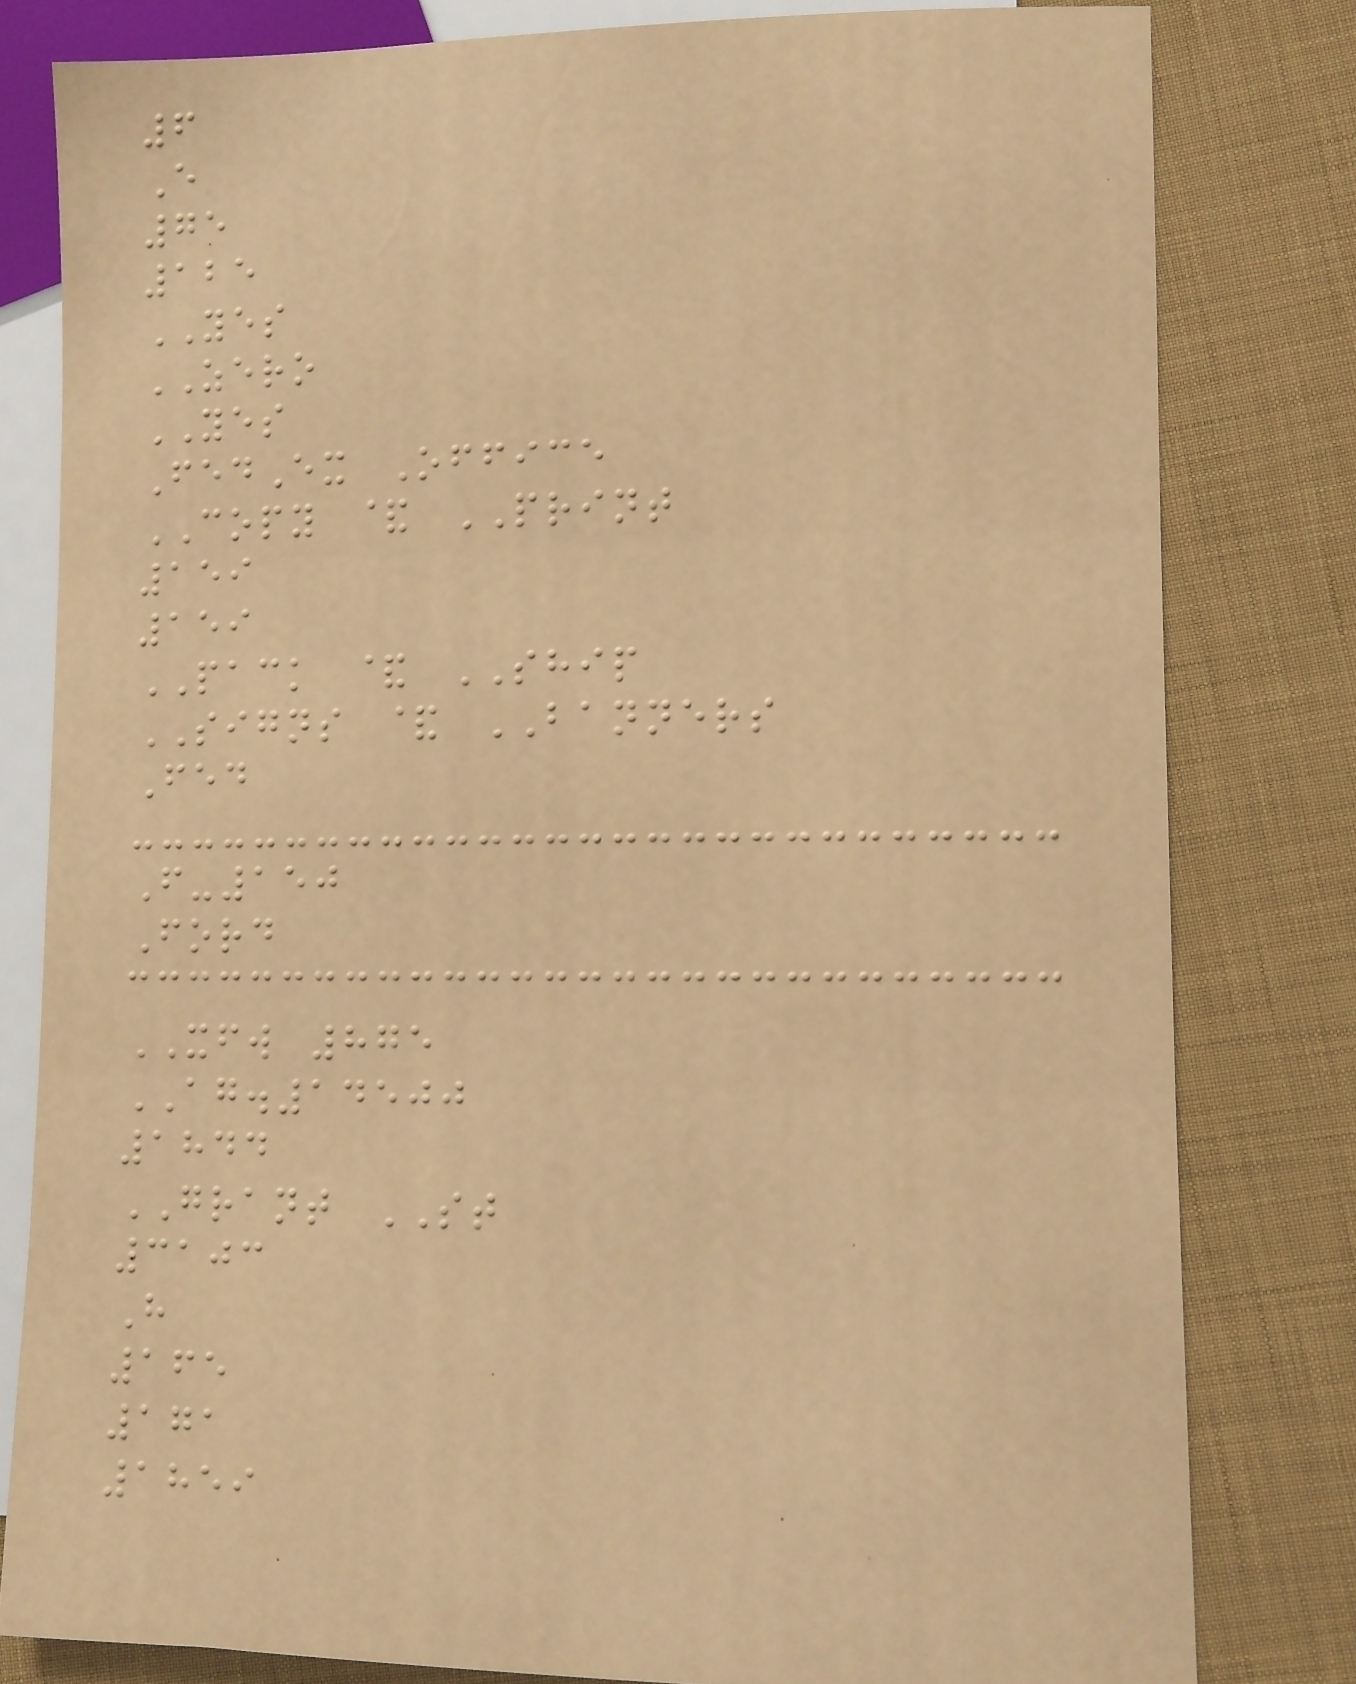6
E
75
125
YES
ZERO
YES
FedEx Office
COPY & PRINT
159
159
PACK & SHIP
SIGNS & BANNERS
Fed
F-150
Ford
XFW 875
AG.14500
1844
GRANT ST
3103
H
165
171
1859
